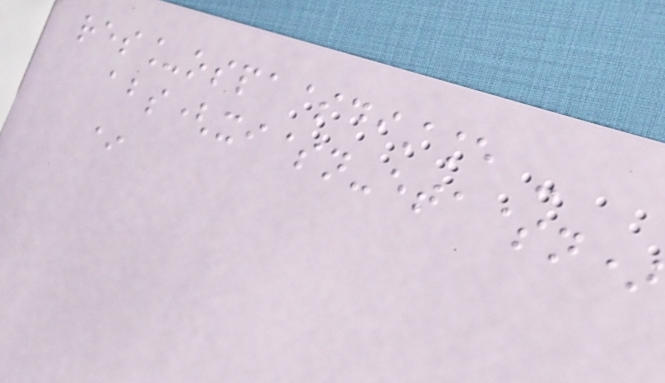res_ospa$distance -
abs(xi$n-eta$n)
*
